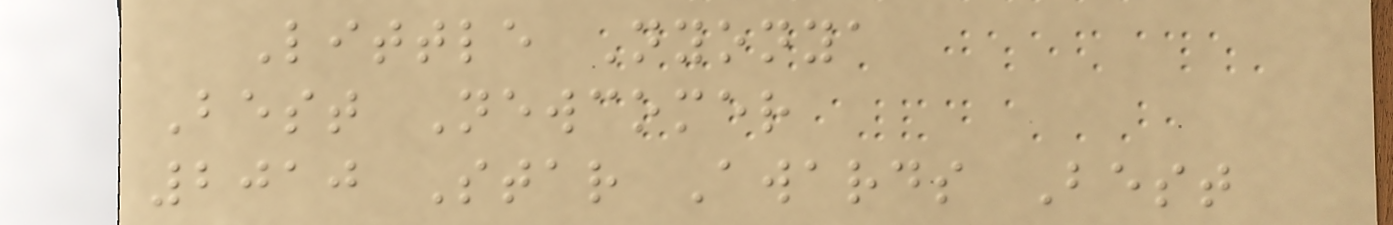Little Nyonya
Best Newcomer
2010 Star Awards Best
